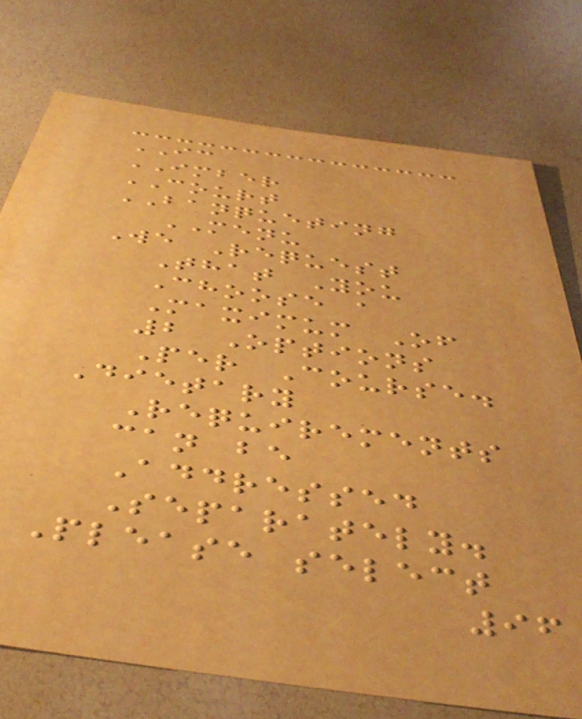IC
IMBER
COURT
BANQUETING
MENU
We Request
That You
Choose a
Maximum Of
2 Options
Per Course.
Dietary
Requirements
can be
Addressed
Separately.
Please select
96
